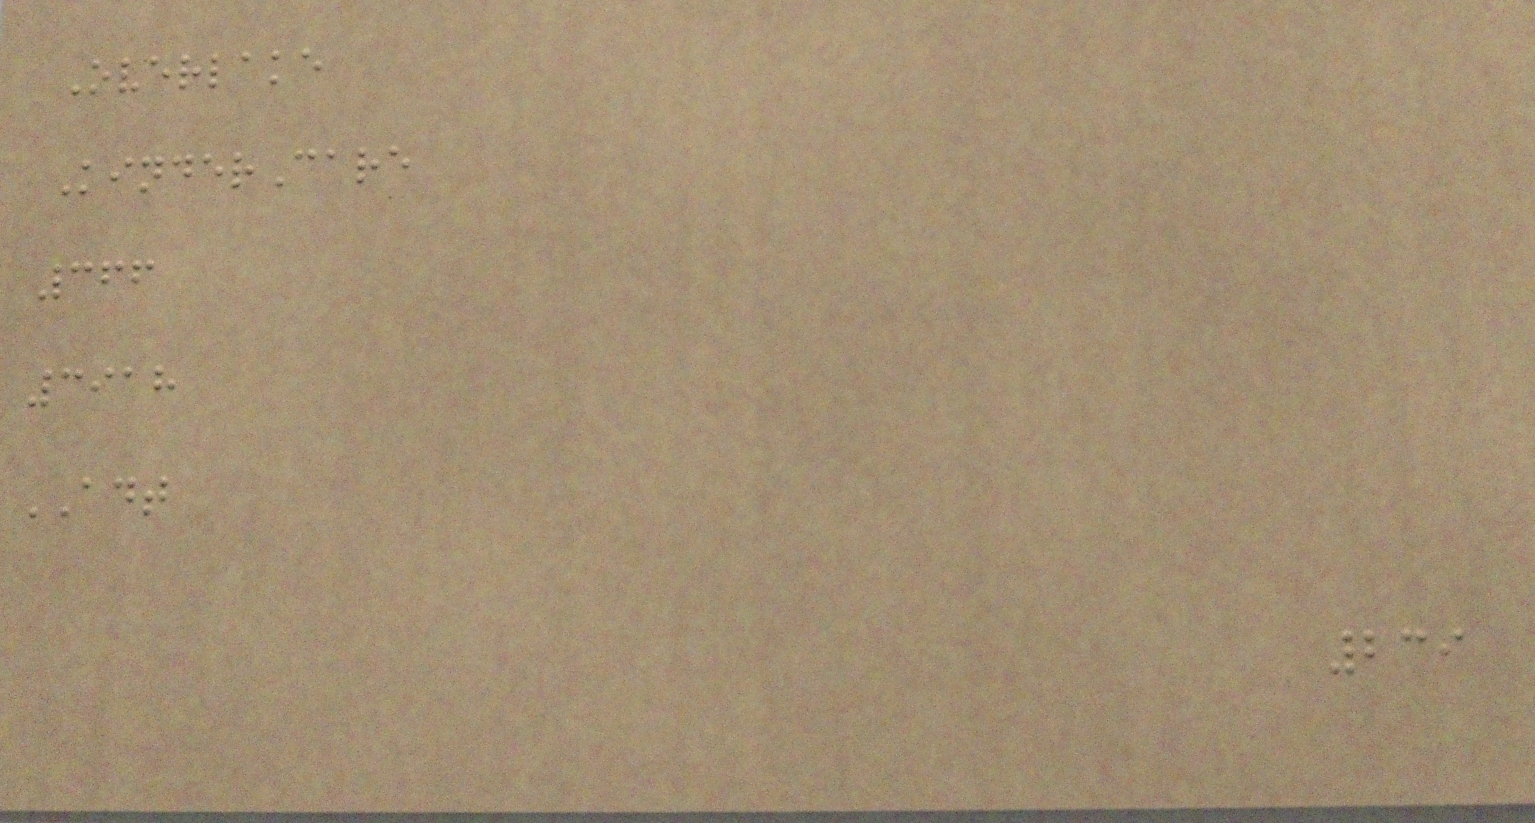Overlake
KinderCare
366
3918
ADT
239
